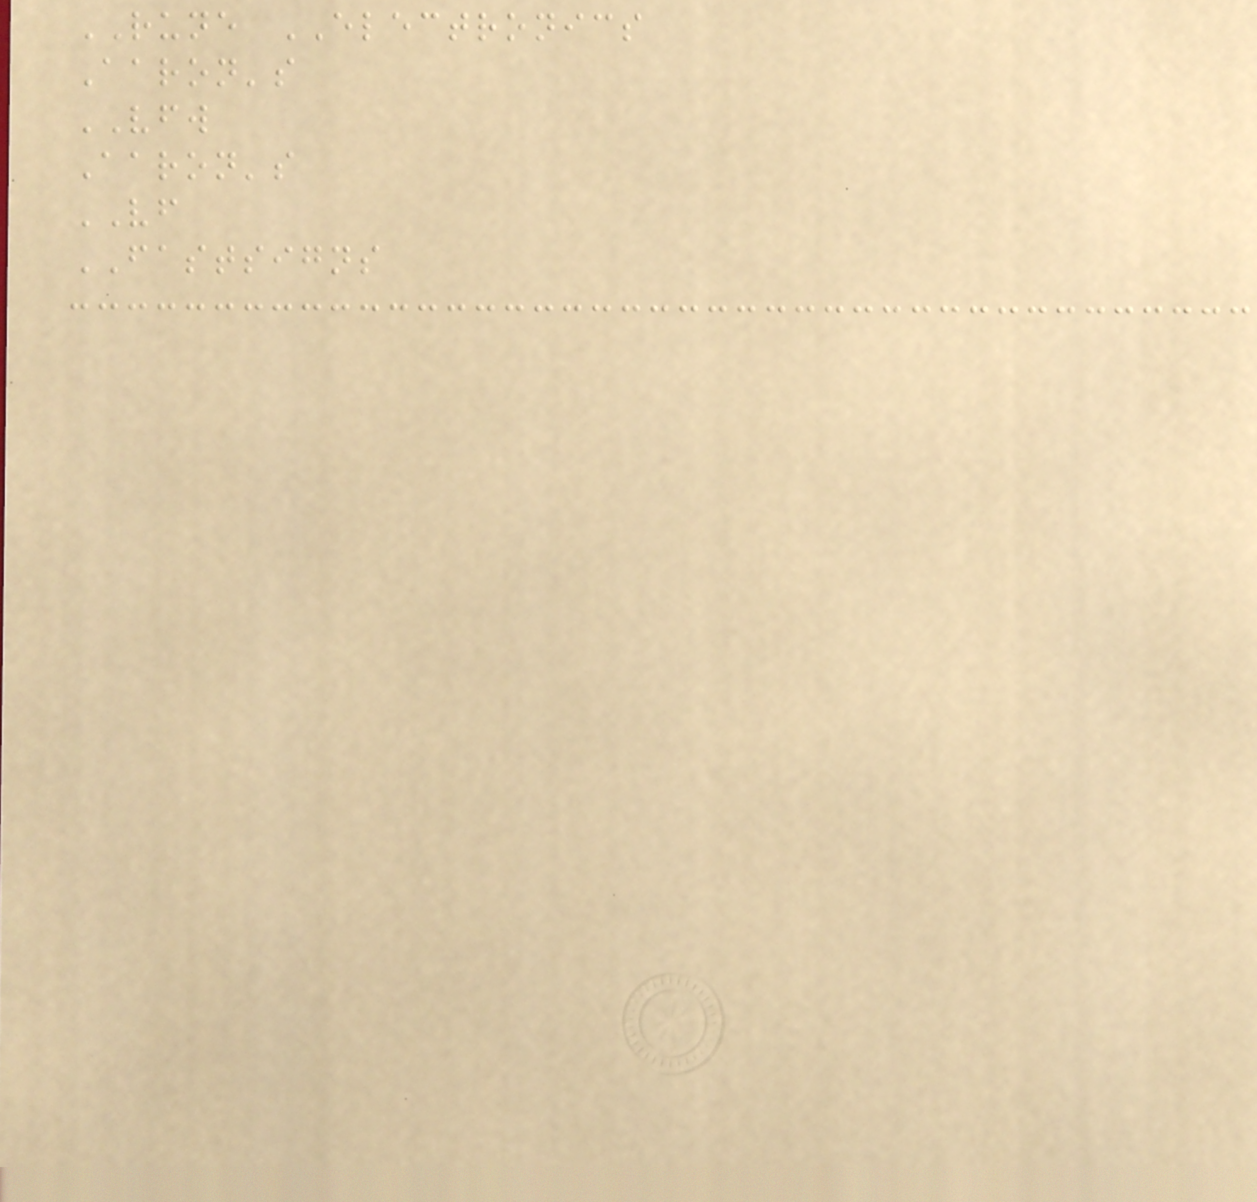RUNE ELECTRONICS
Aaron's
VFW
Aaron's
VF
FASTSIGNS
